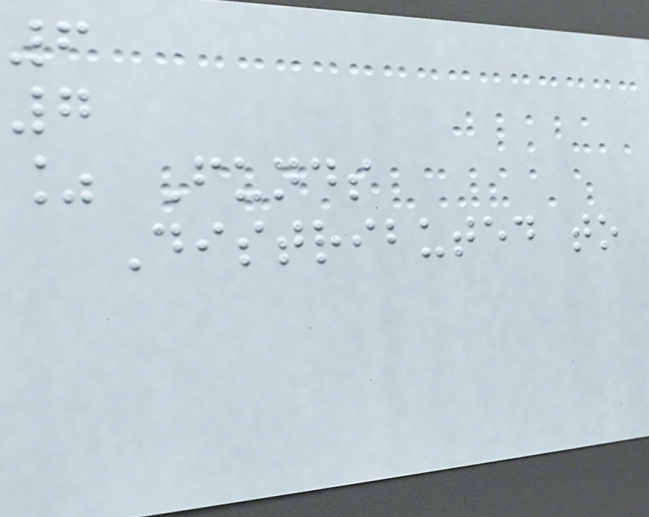6
7
% Funds
Distributed to
